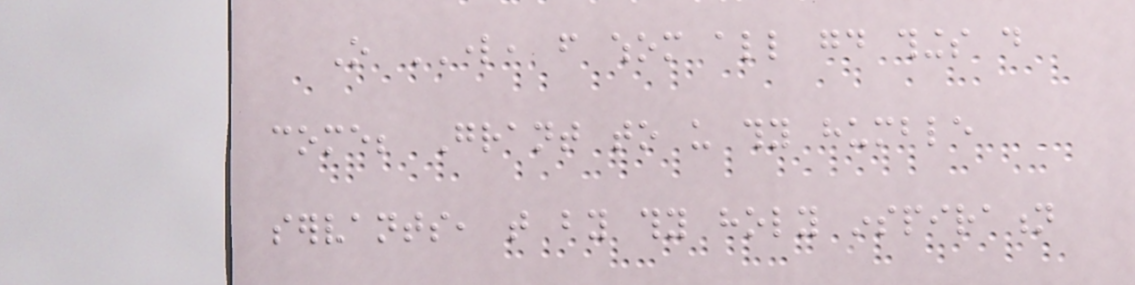O LORD, from whom all good things do
come; Grant to us thy humble
servants, that by thy holy inspiration
